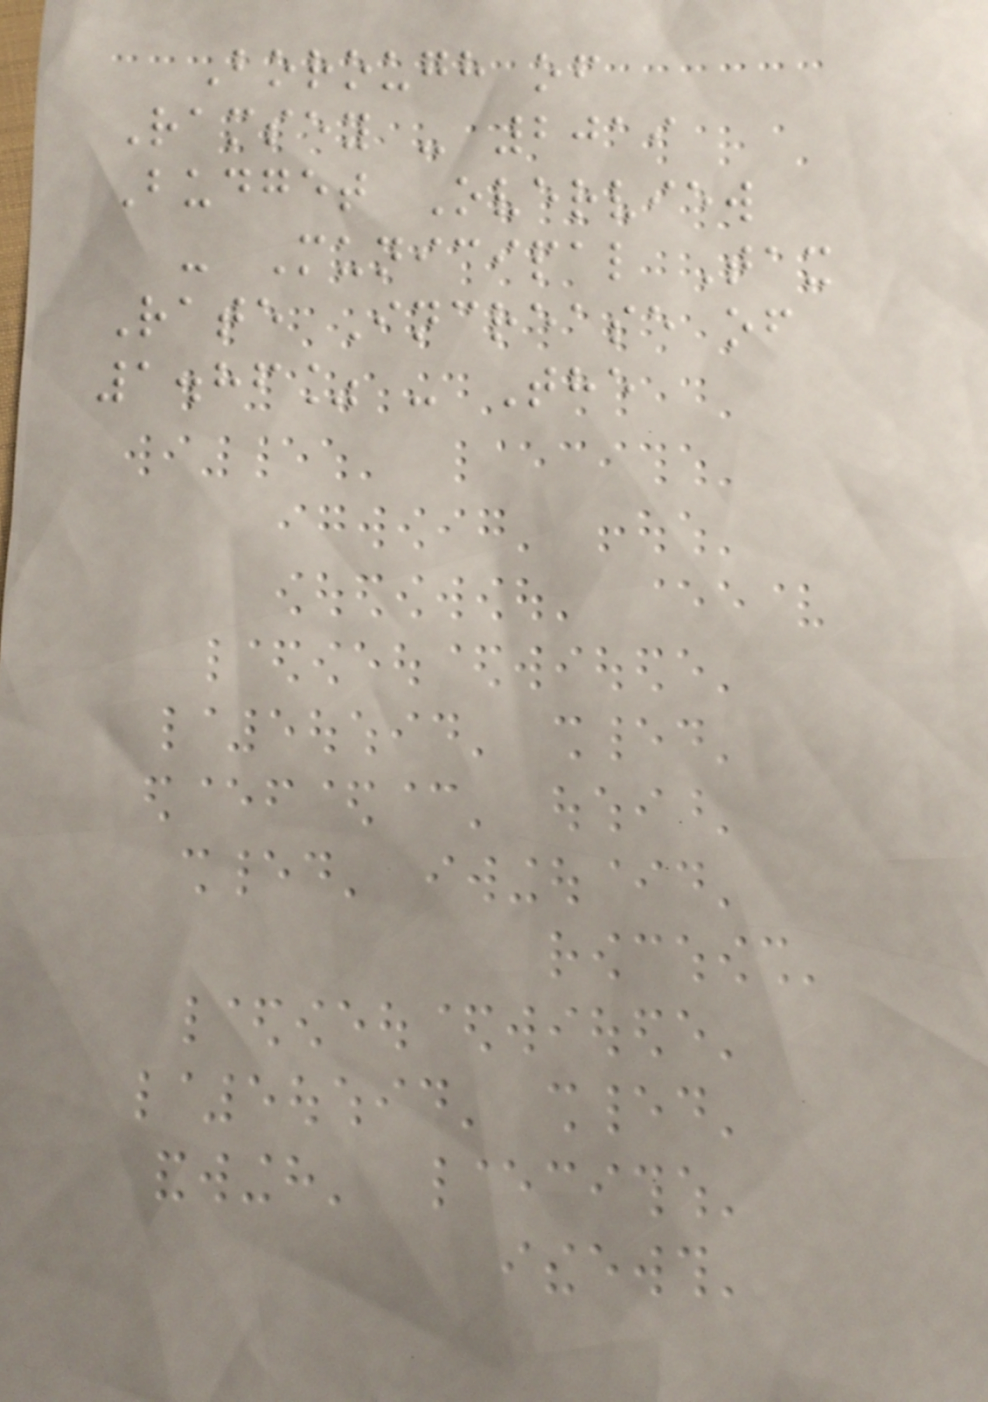Borough of
Ramsey - 2019
Budget Overview
- Municipal Tax
Rate Increase of
1.86% - The
